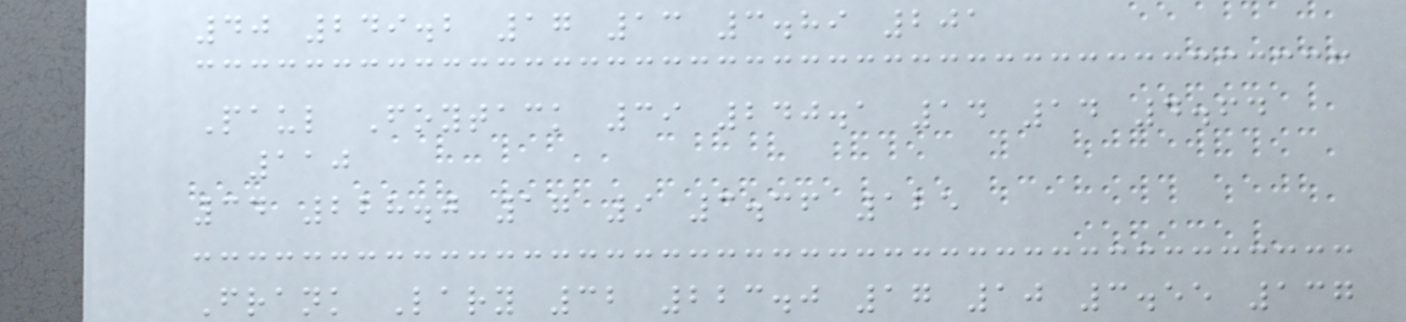40 249.2 17 13 3.89 201
Paul Foytack 39 240.1 14 14 4.64
110
34 228.0 17 9 3.36 125
Frank Lary 32 223.0 17 10 3.55 137
